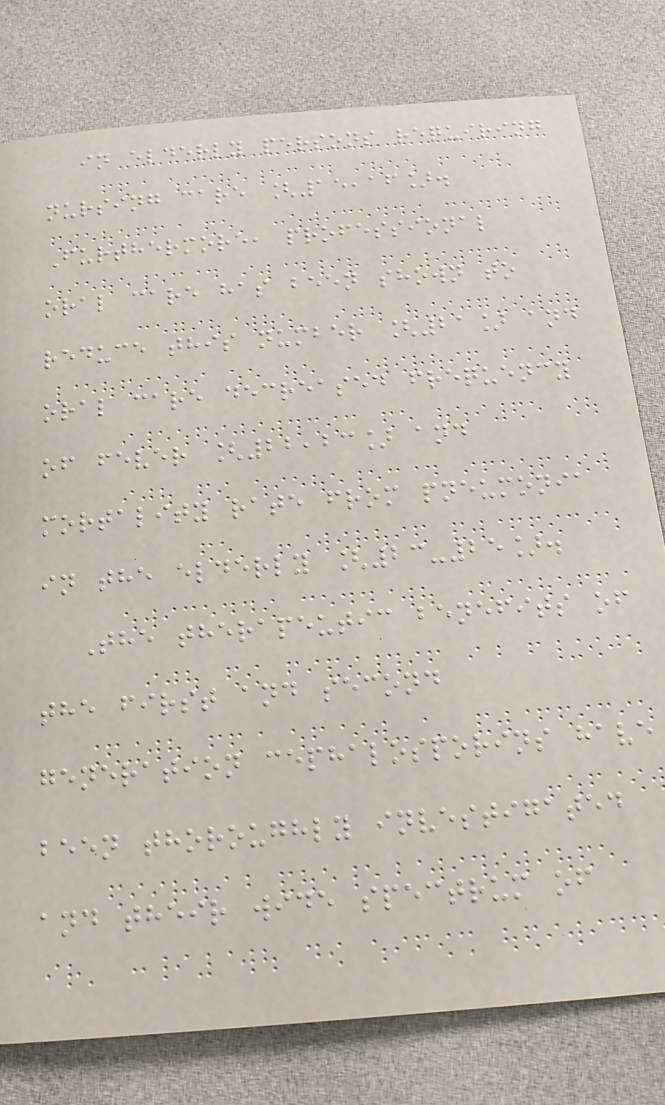in elderly persons requiring
nursing care [15,16].
Furthermore, professional
oral care has been shown to
reduce this number [21] and
oral care decreased frequency
of fever [22,23] and
mortality rate from pneumonia
in the elderly [23-25].
The therapeutic benefits of
the first and second
generation cephalosporins have
been thoroughly investigated
and their wide spectrum of
